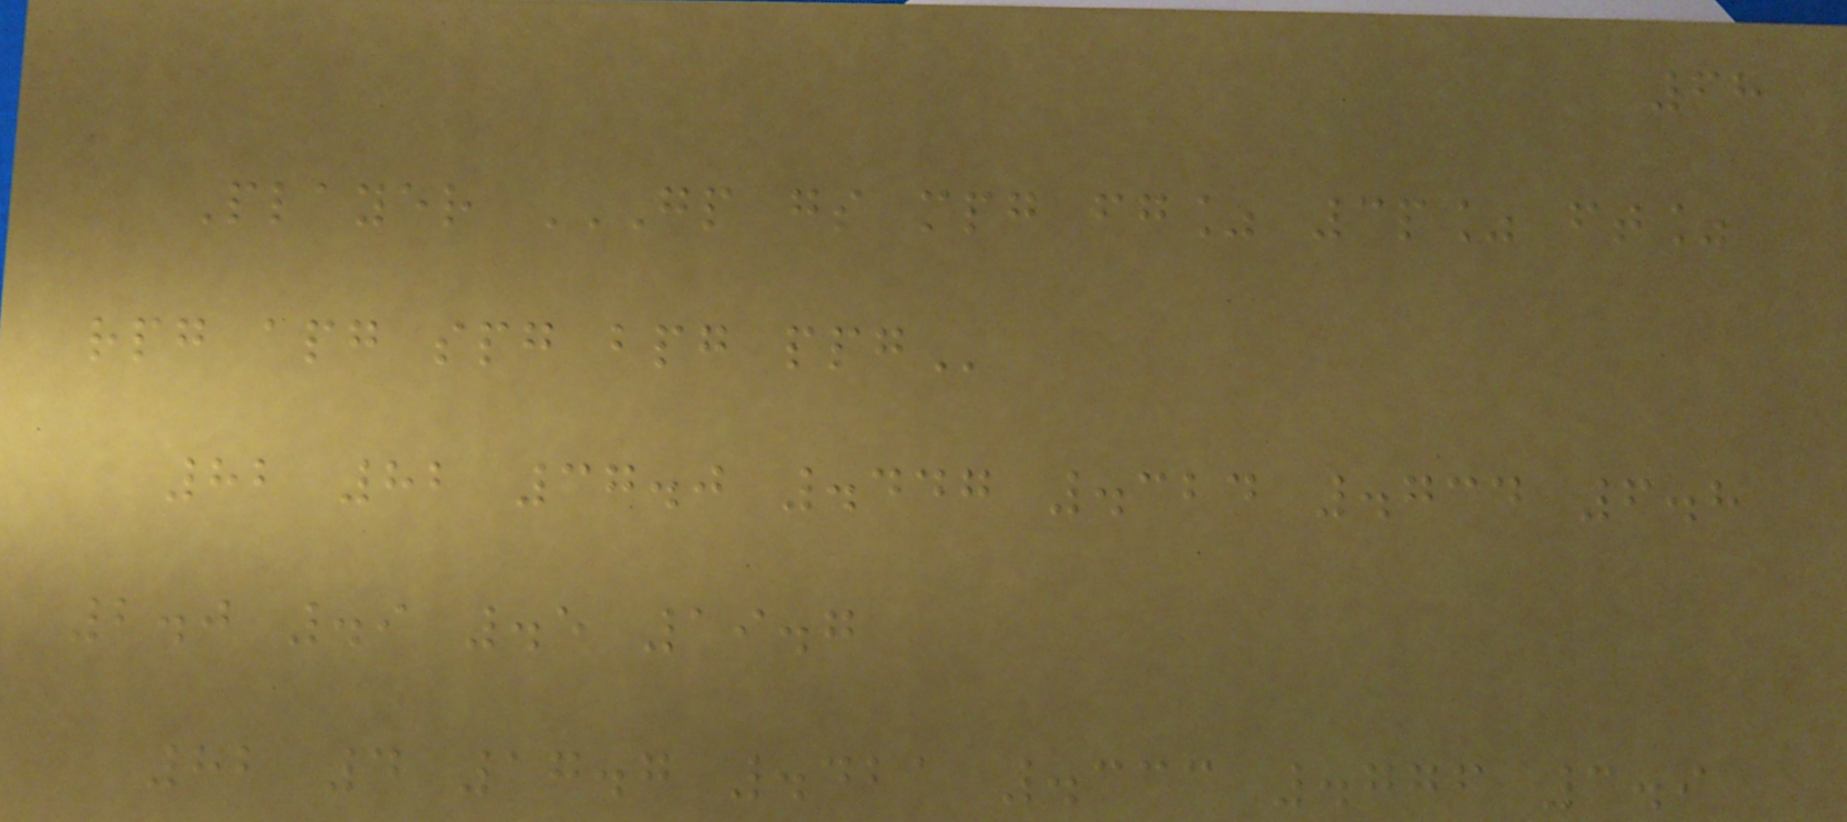68
Player GP GS MPG FG% 3P% FT%
RPG APG SPG BPG PPG
82 82 37.0 .447 .324 .734 6.8
2.0 .9 .5 19.7
82 4 17.7 .421 .333 .776 3.9
